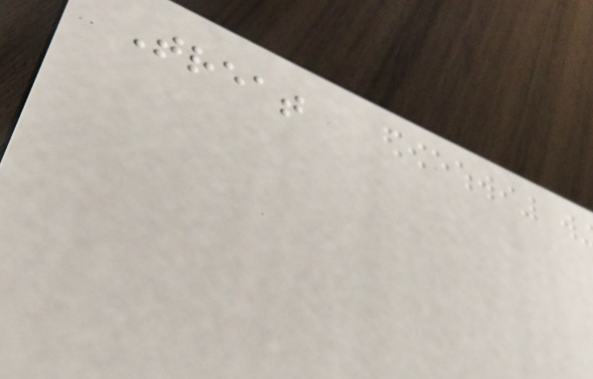Treat
